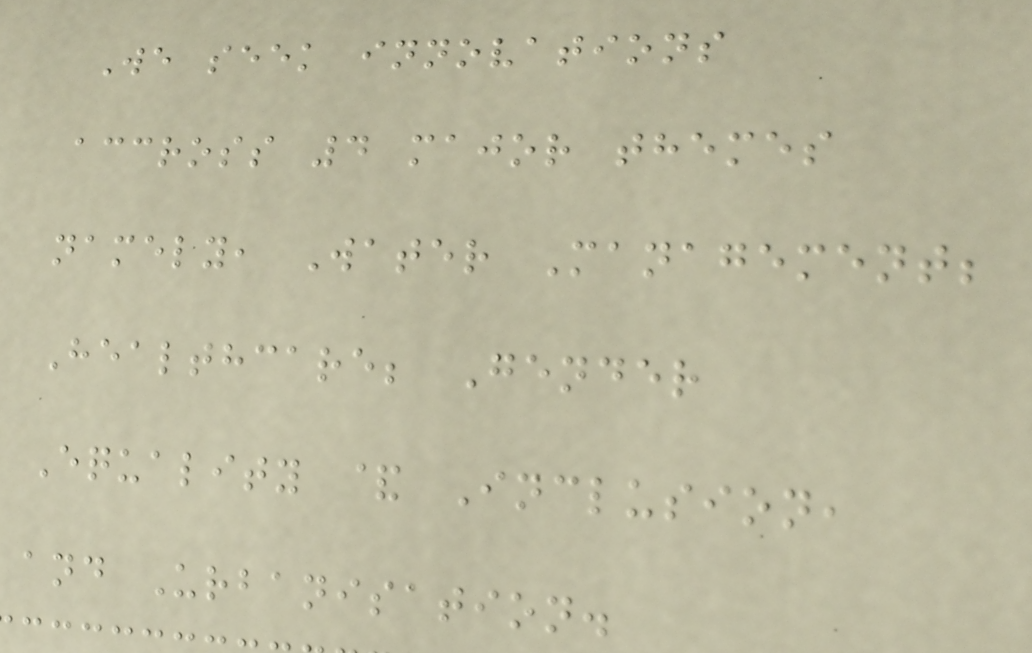We seek innovations
accross 4 major themes
namely, Water Management;
Healthcare; Gender
Equality & Inclusion,
and Urbanisation.
